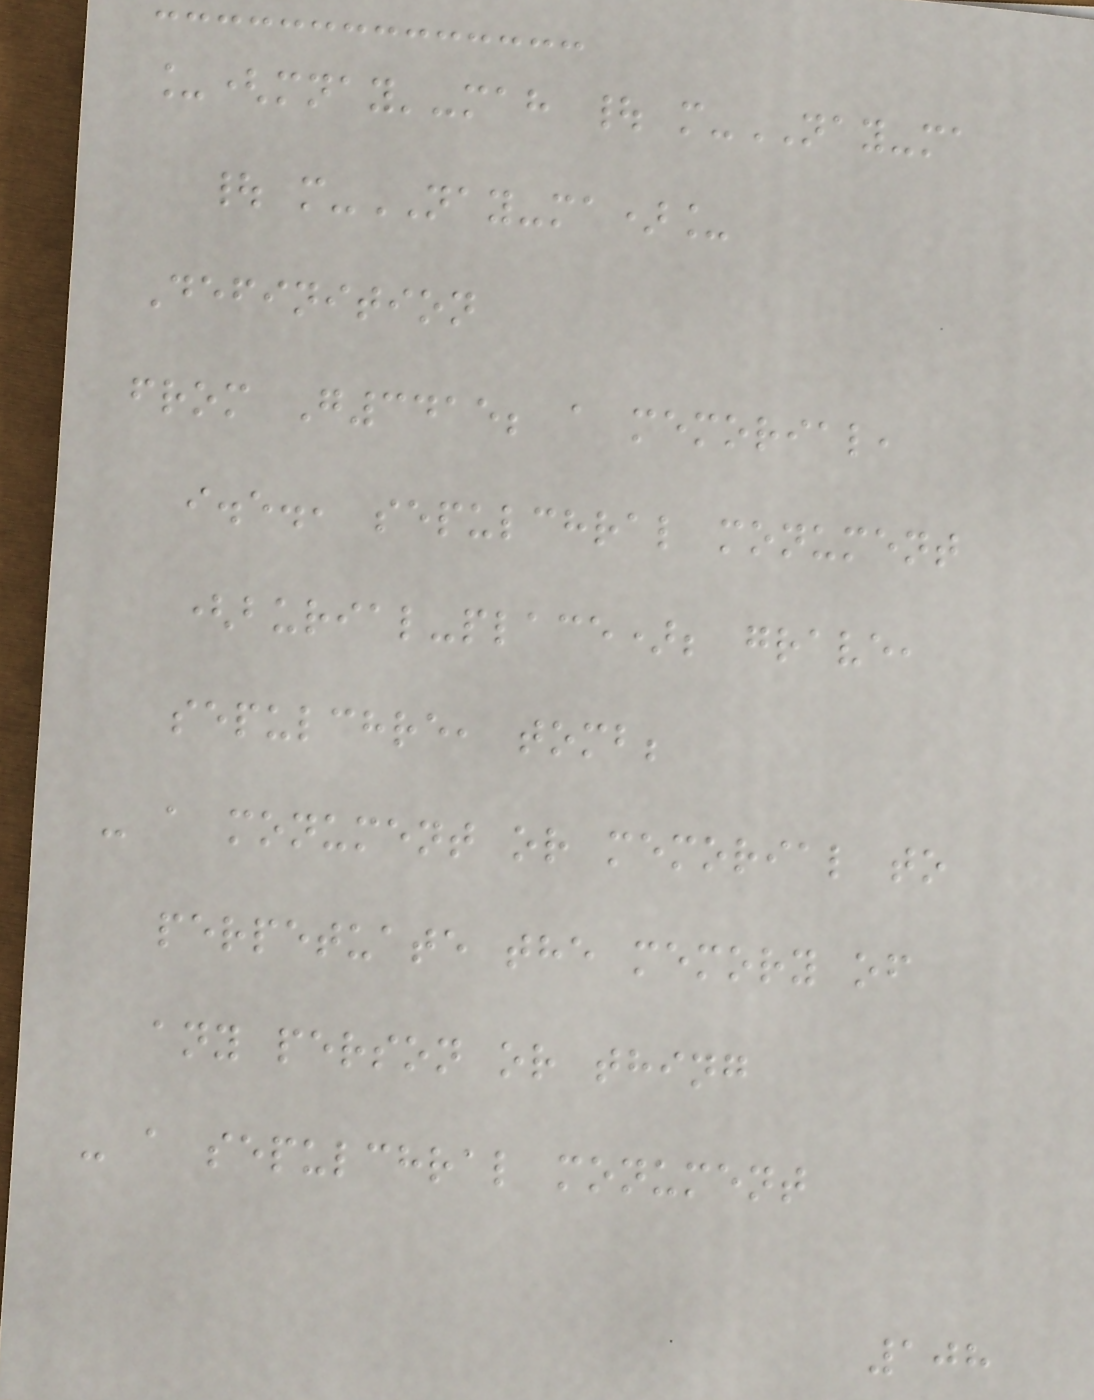_(mnay'-mah | m-NAY-ma
| m-NAY-ma)_
Definition
from G3415; a memorial,
i.e., sepulchral monument
(burial-place); grave,
sepulchre, tomb;
- a monument or memorial to
perpetuate the memory of
any person or thing
- a sepulchral monument
108
